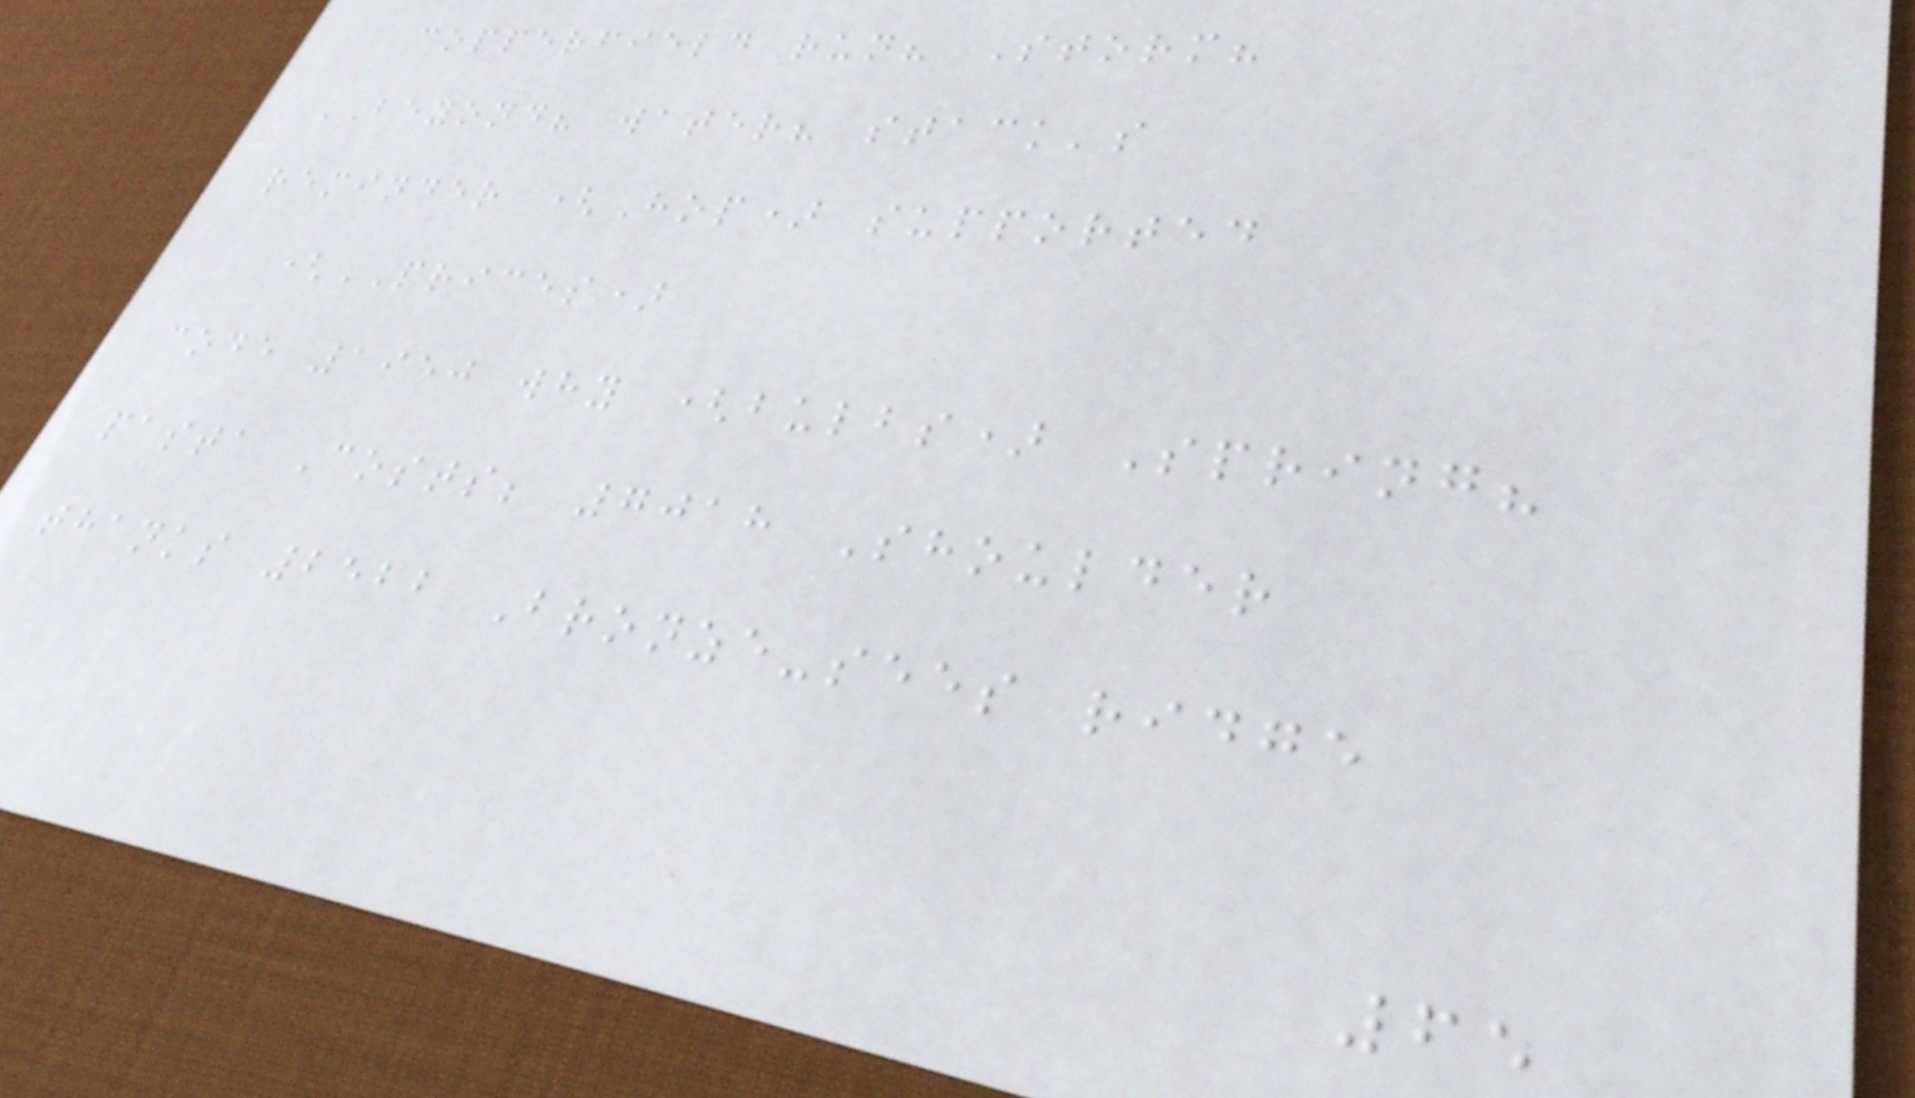copperfield run? Storm?
BEYOND? water? stack's
reminder (Hop) supported
(PRICES)
code 1950 why (bulbs) Spring?
pasta Costs; 7018 Shoulder
thanks 2522 Bronze-sees ridge
65
